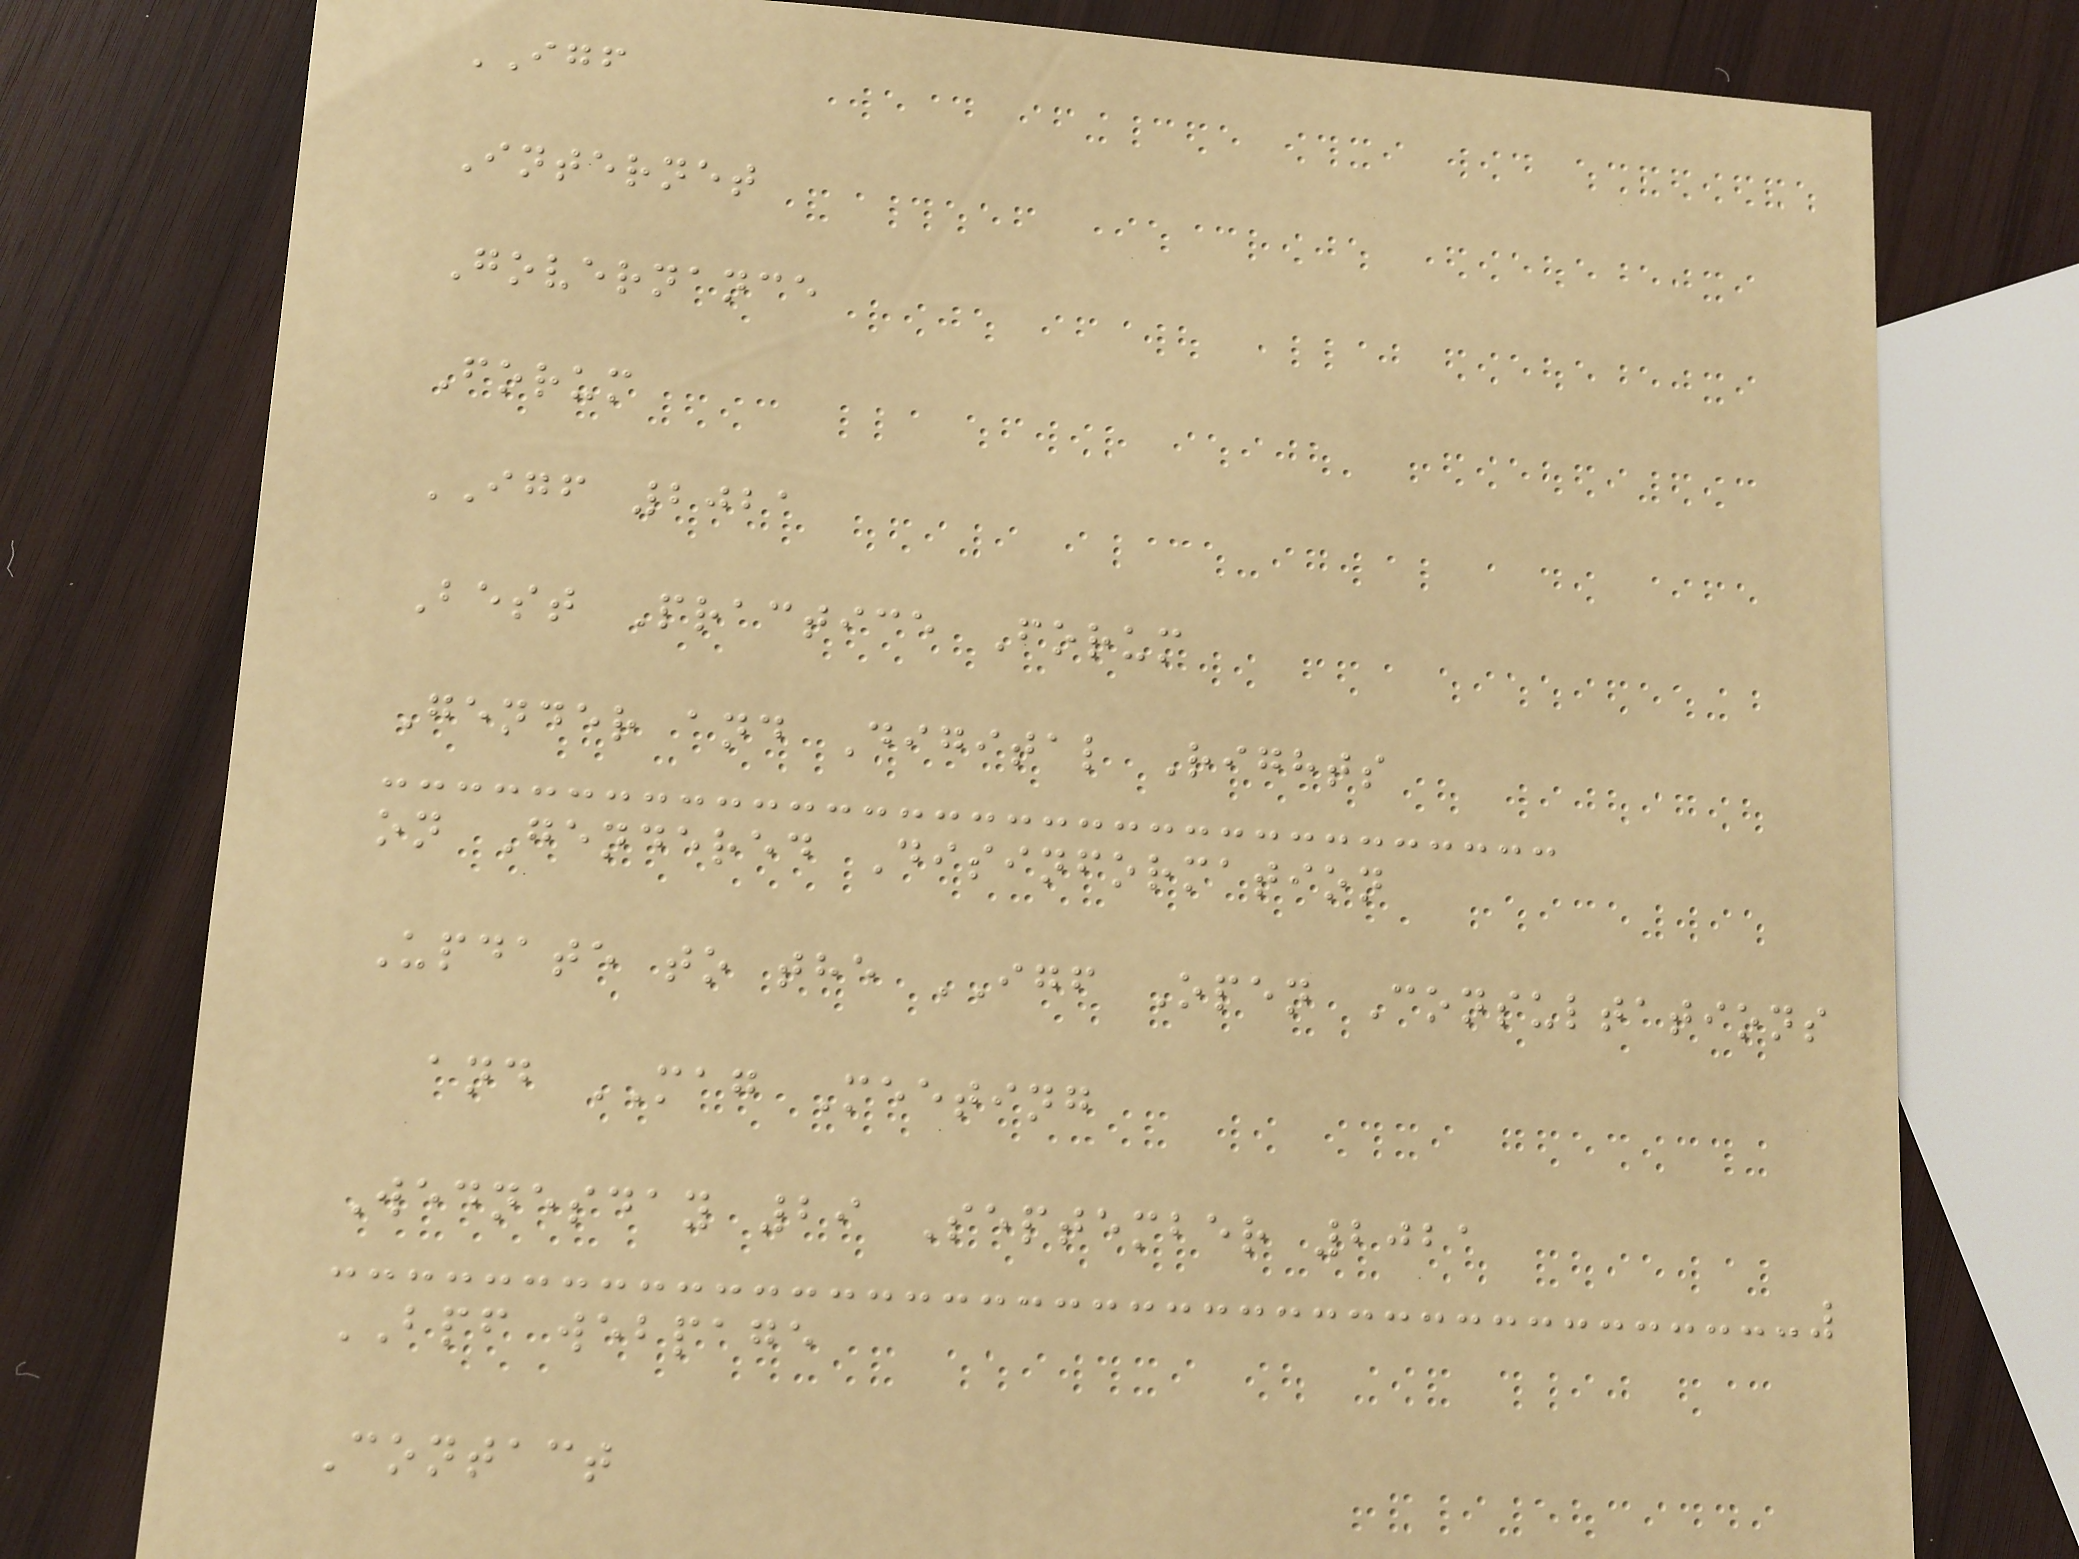IGF
Internet
Governance
Forum
IGF 2021
Best Practice Forum
Gender and Digital Rights
on Gendered Disinformation
Update to the IGF Open Consultations
and MAG Meeting
Wednesday 29 September 2021
BPF webpage
Contact
